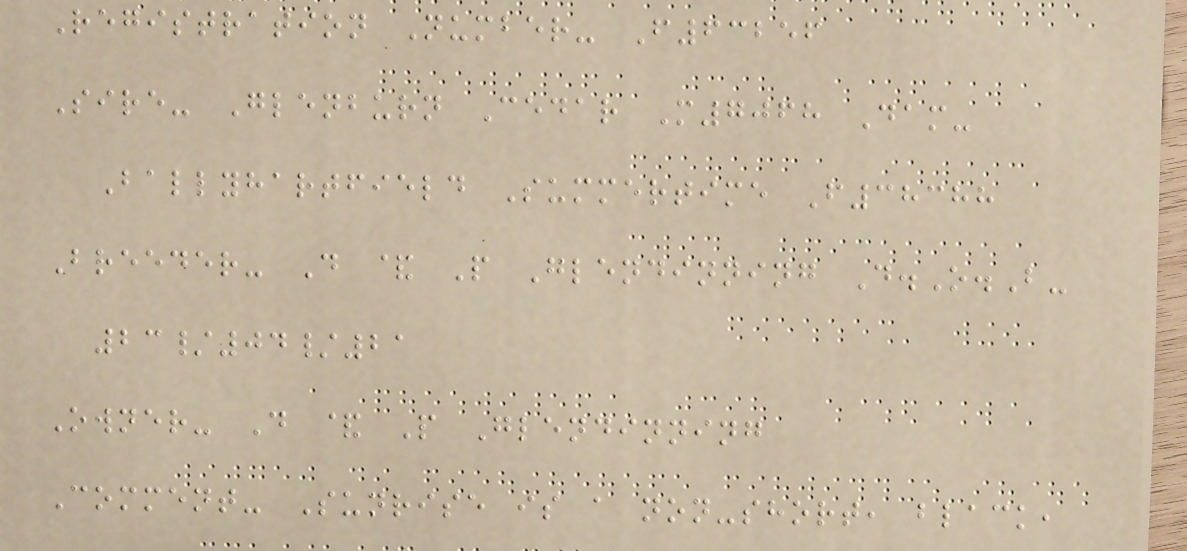Registration Number- F63256
Sire- Glenburn Cedar M7068 Dam-
Ballyhartfield Summertime F38388
Breeder- D & P Glendinning D.O.B-
23/04/21
Owner- D & P Glendinning
Comment- Sunrise is a non-short, black,
